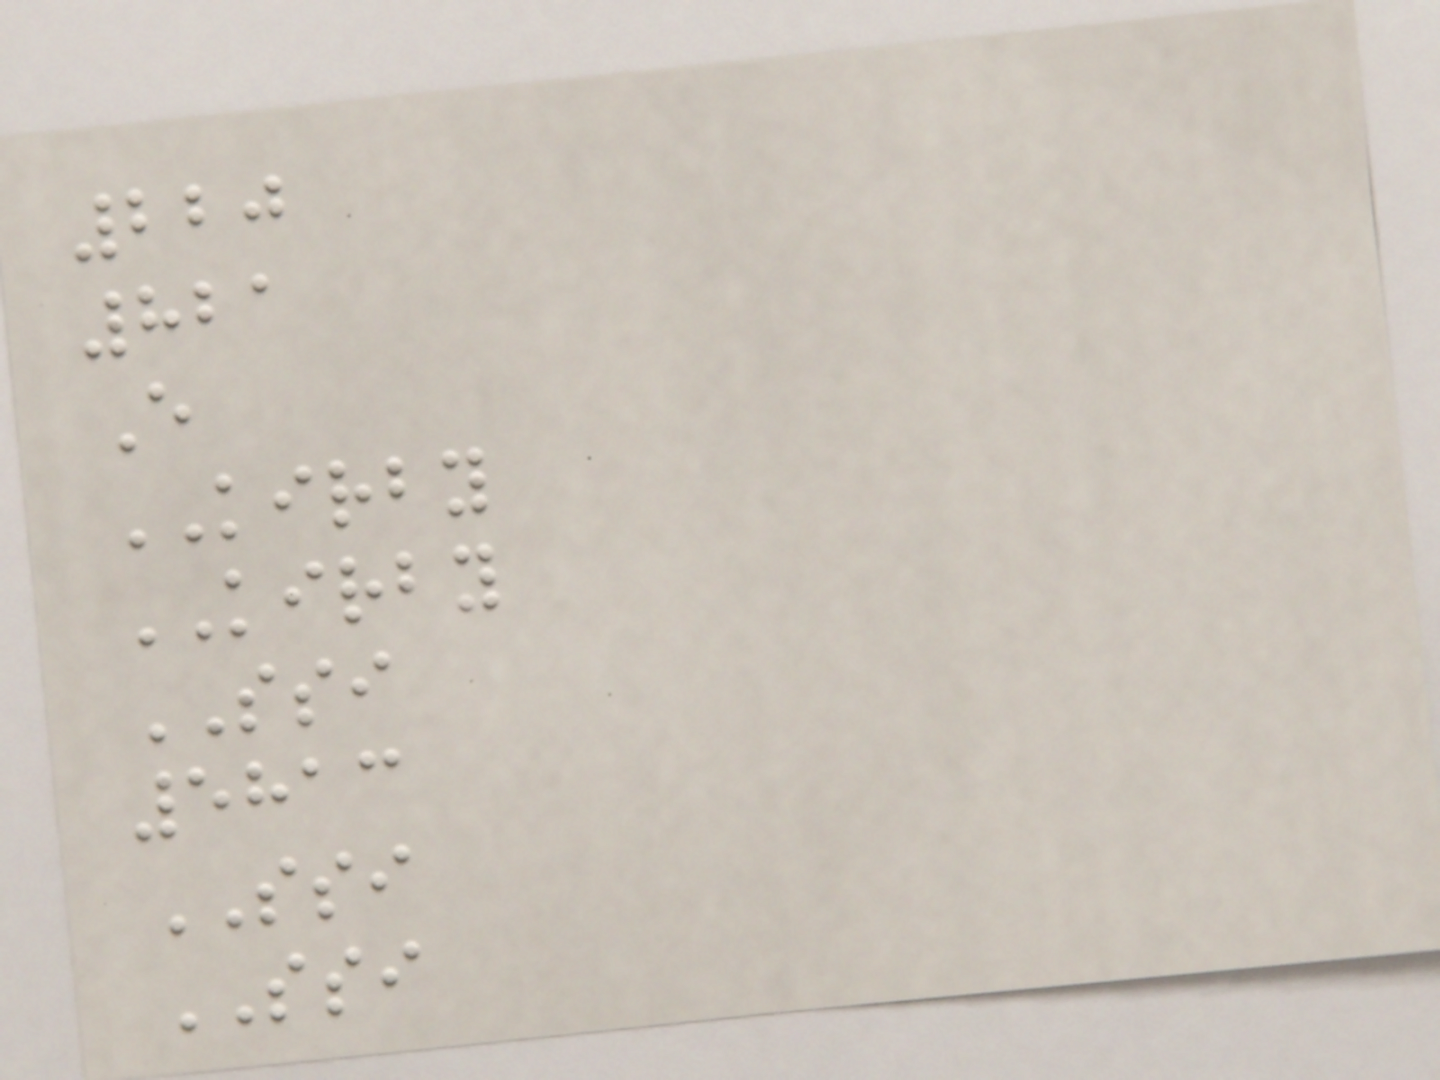220
821
E
KIRBY
KIRBY
SSI
5813
SSI
SSI
